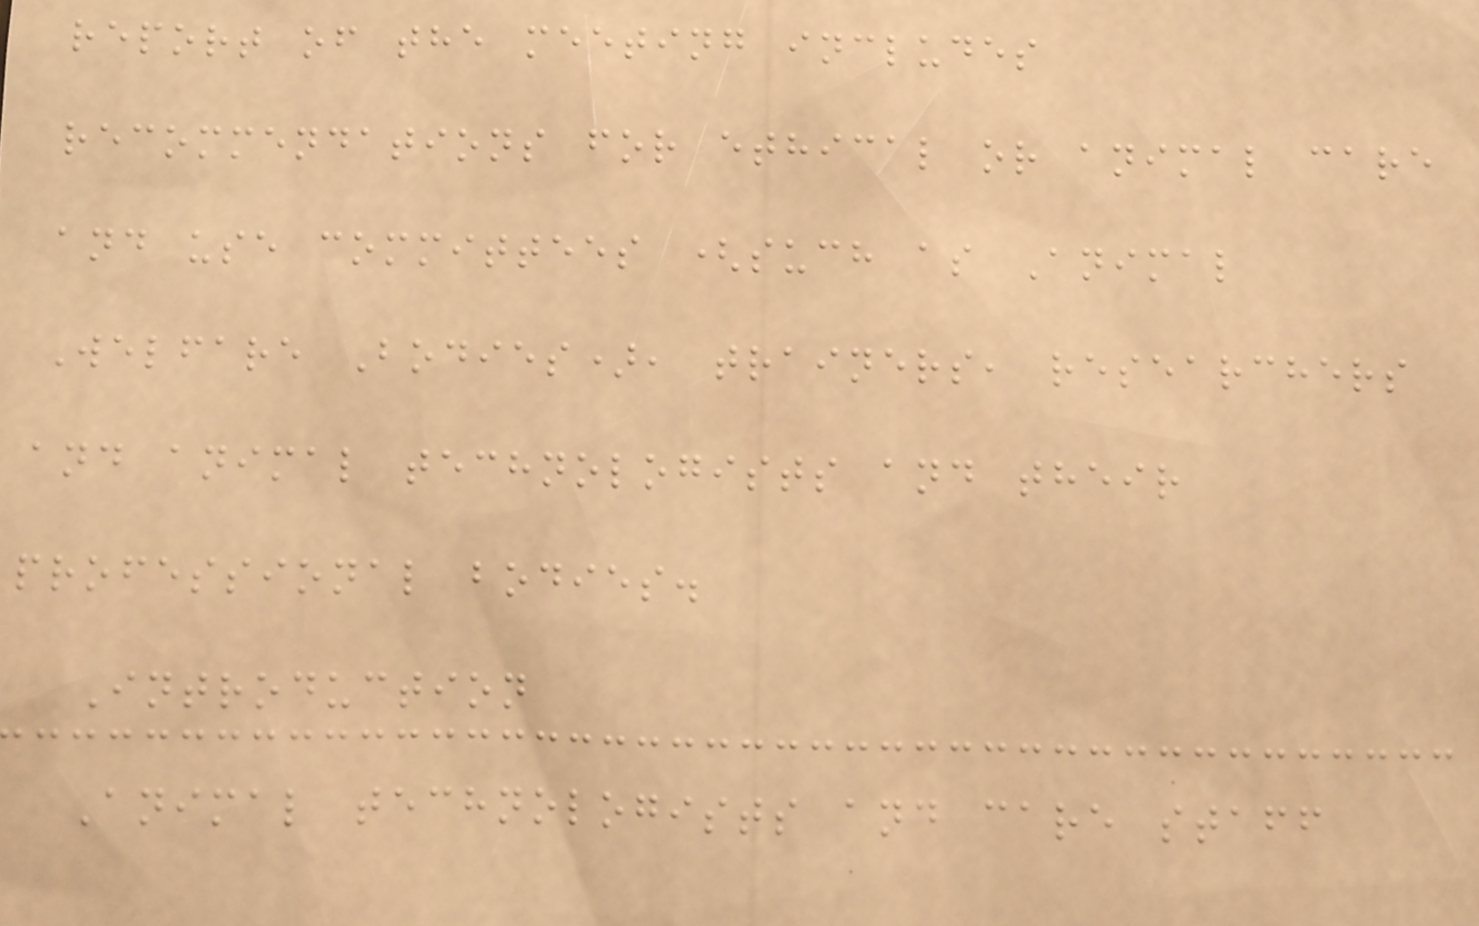report of the meeting includes
recommendations for ethical or animal care
and use committees (such as Animal
Welfare Bodies), trainers, researchers
and animal technologists and their
professional bodies.
Introduction
Animal technologists and care staff
